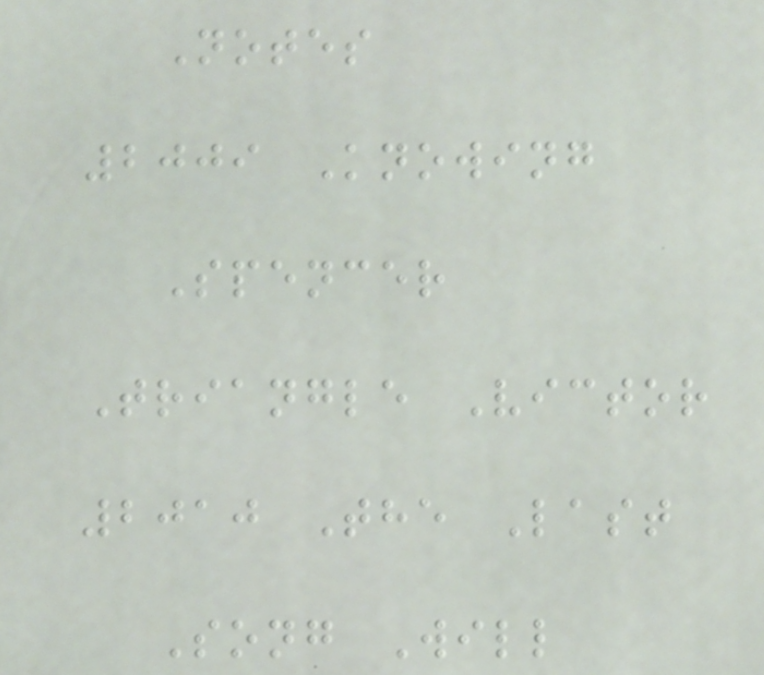Notes
2009 Knowing
Spencer
Triangle Victor
2010 The Last
Song Will
